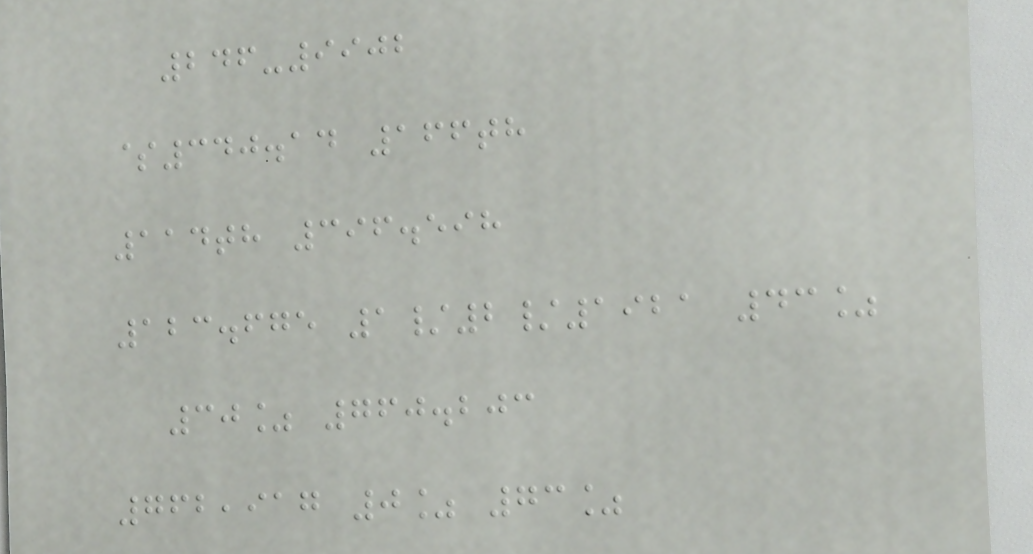246-9902
$340.14 166th
114th 396.598
123.675 1/2/1921 43%
30% 760.203
762,917 0% 73%
